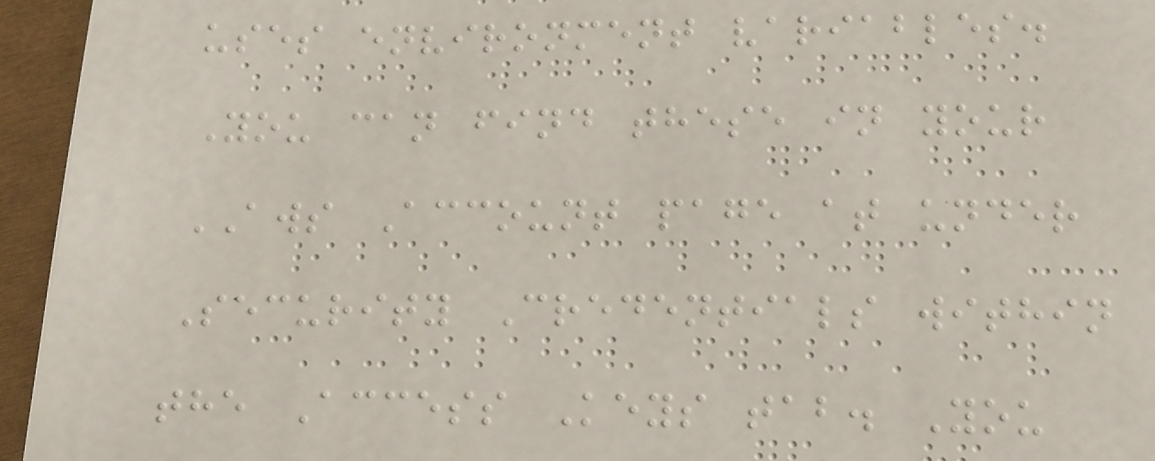uses environment variables.
You can find these in your
AWS Account page at under
Security Credentials within
the Access Keys tab. You
